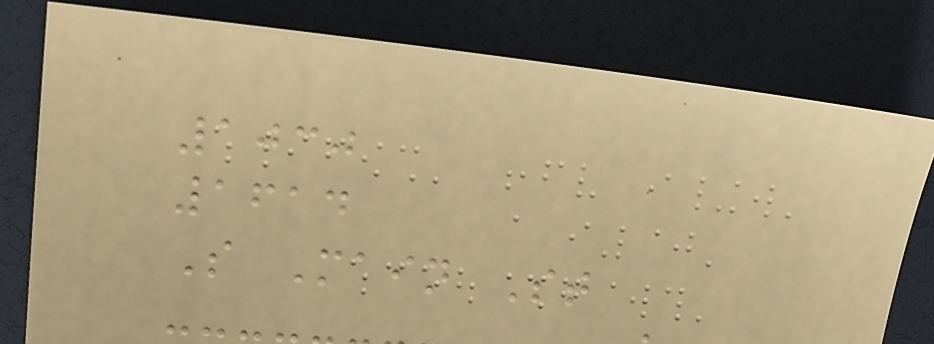1030
1614
S Main St
